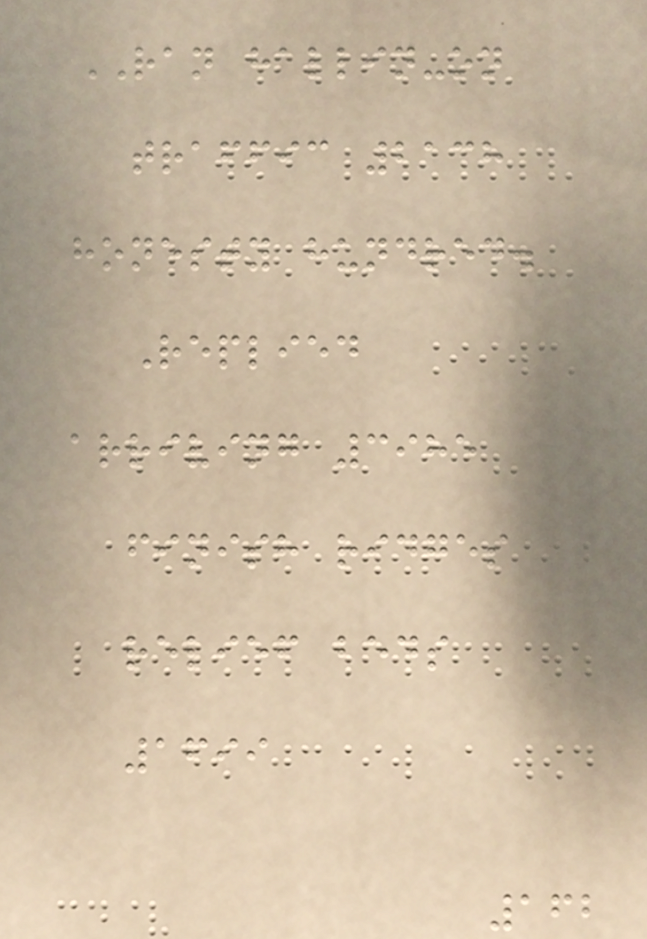RAN hallin-on
traffic 2138
honesty hundred.
Replied
arriving 3985
finish ridges
relief beds
1699
162
